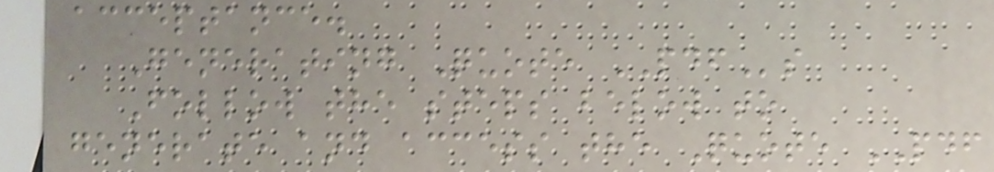acceptance.
Generating Quote PDFs
Follow the steps below to
generate and access the Quote PDF
